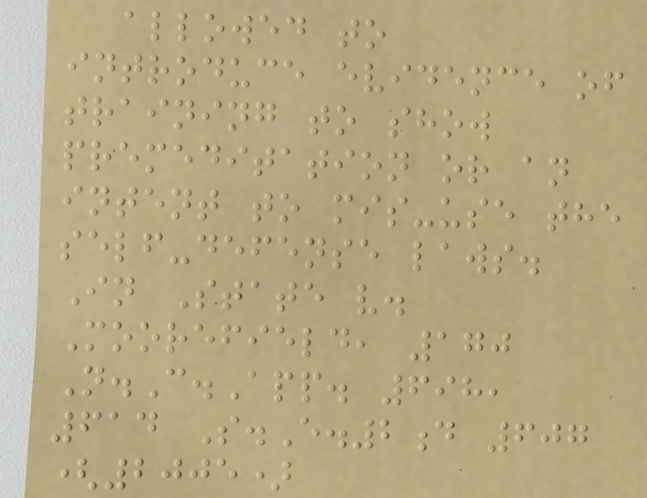allowed to
introduce evidence of
training to show
premeditation or an
intent to mis-use the
self-defense laws.
In State v.
Moorefield, 170
N.C.App. 698,
614 S.E.2d 607
(2005)
